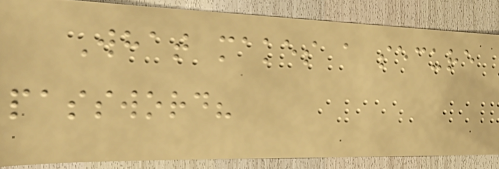What makes a secure
password?
